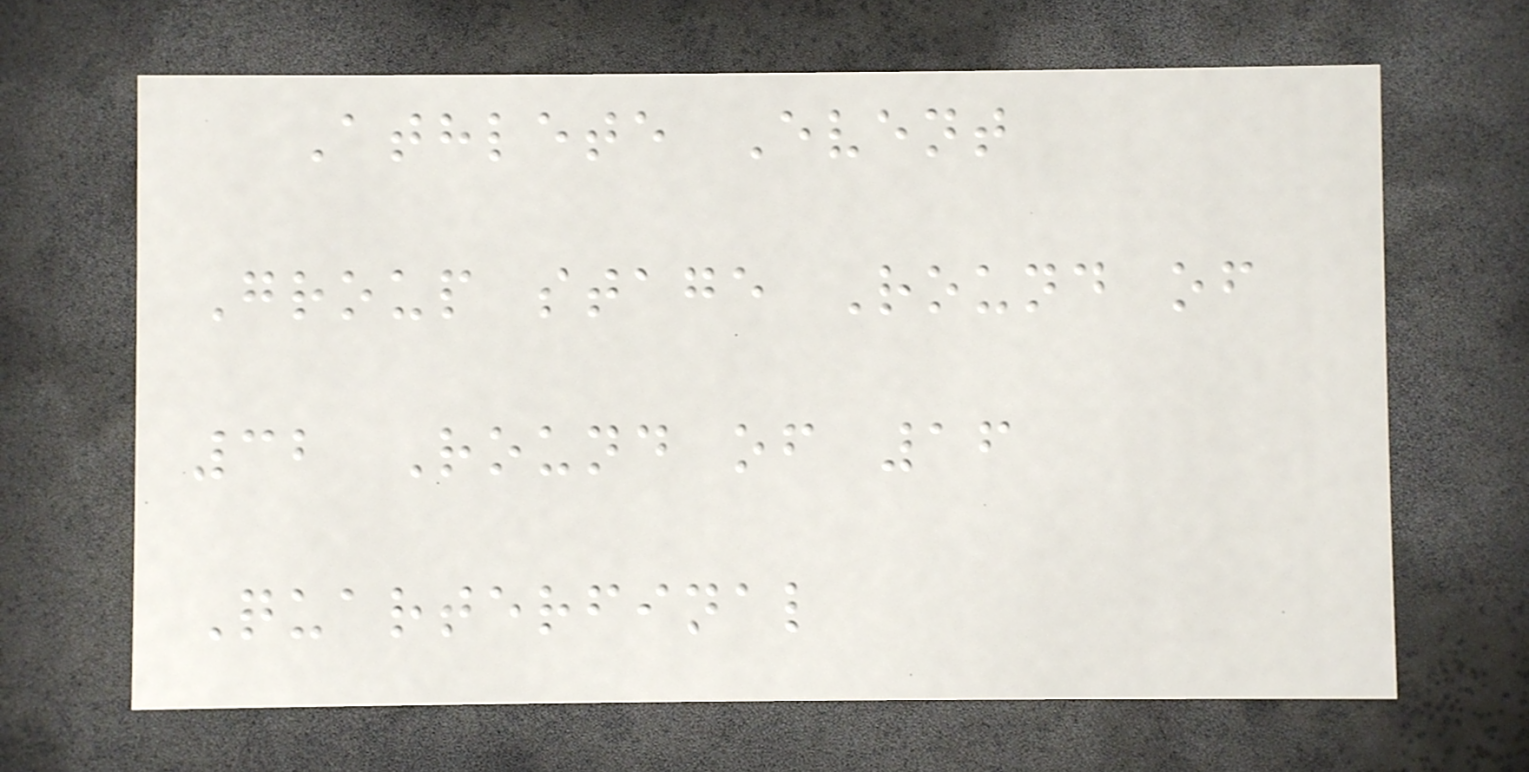Athlete Event
Group stage Round of
32 Round of 16
Quarterfinal
